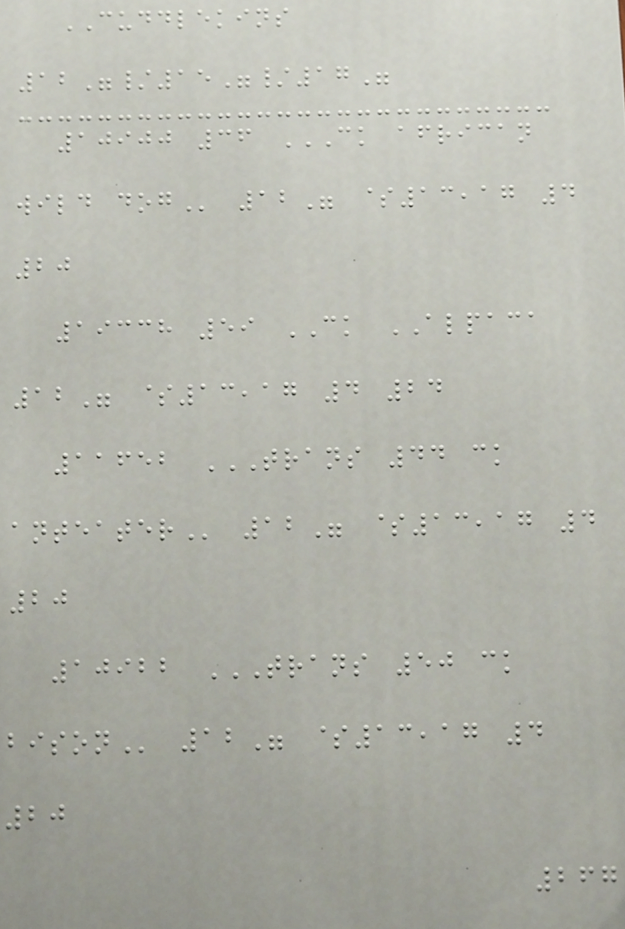CUDDLEKINS
12"/15"/17"
10900 36 CK AFRICAN
WILD DOG 12" $13,17 4
20
19338 59 CK ALPACA
12" $13,17 4 24
11652 TRANS 44 CK
ANTEATER 12" $13,17 4
20
10922 TRANS 50 CK
BISON 12" $13,17 4
20
267
